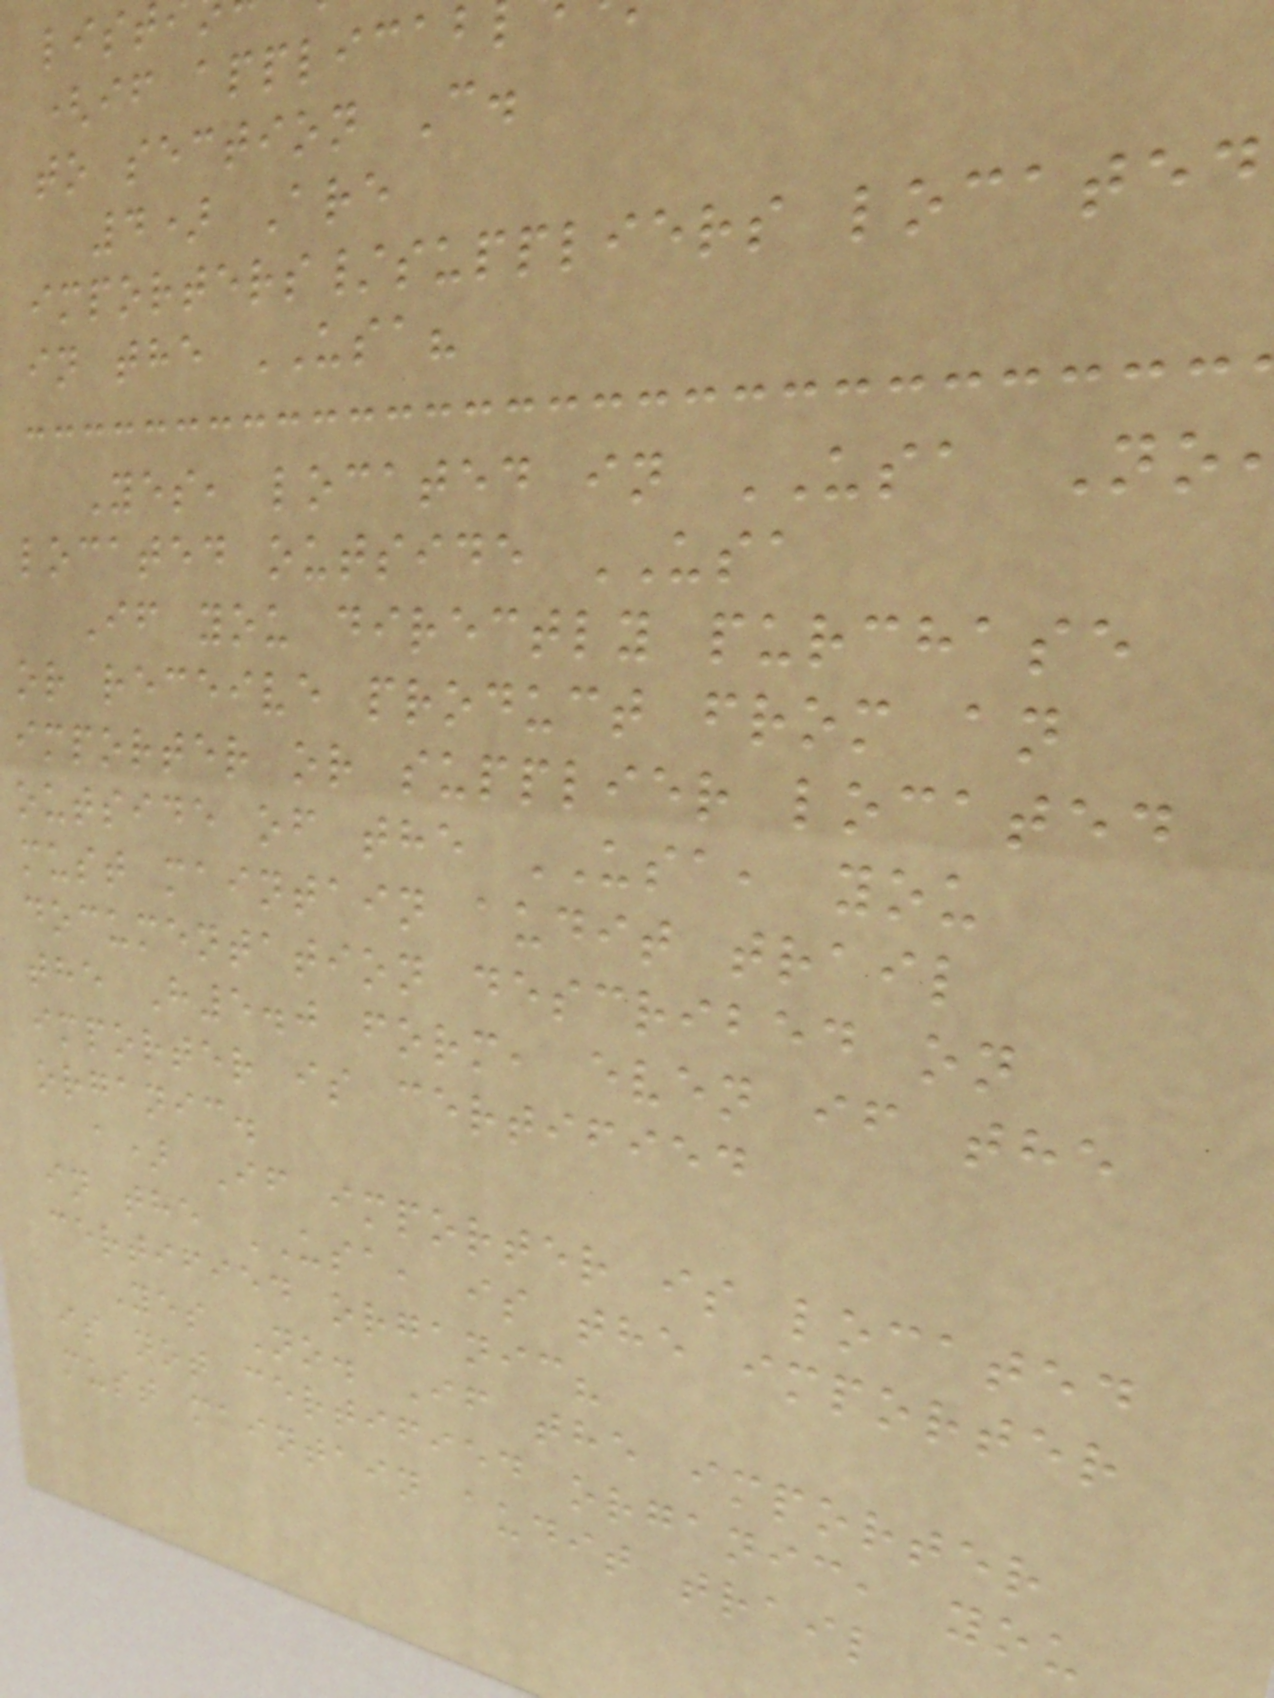(if applicab
to section C.
4) Are
importers/suppliers located
in the USA?
Yes, located in USA No
located outside USA
If you directly purchase
or receive product from an
importer or supplier located
outside of the USA, you
must maintain audit trail
documentation described on
the H5.0 form, even if the
importer is certified
organic.
a) If importer is located
in the USA, is the importer
certified organic?
Yes No. If the importer
is not certified organic, you
must maintain audit trail
